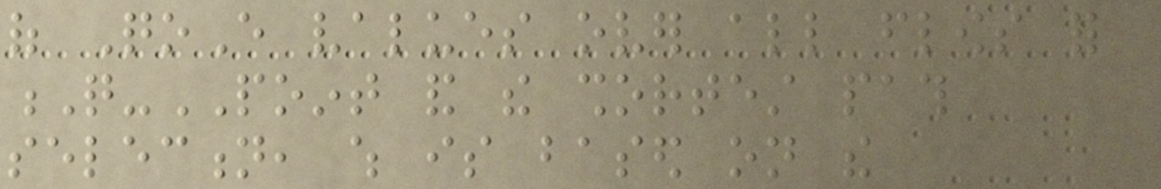of QoE values over all flows for
Q-POINT and the shortest path
selection, which is based on the
